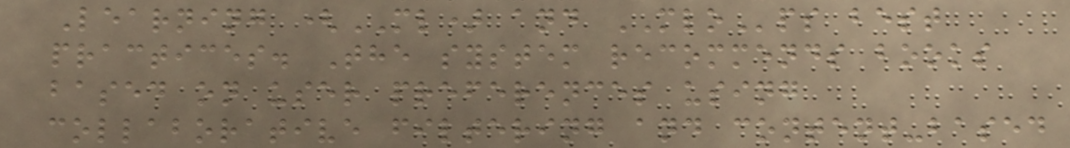Learning (ML) and MLOps best
practices. The system recommends books
based on user preferences using
collaborative filtering and content-based
